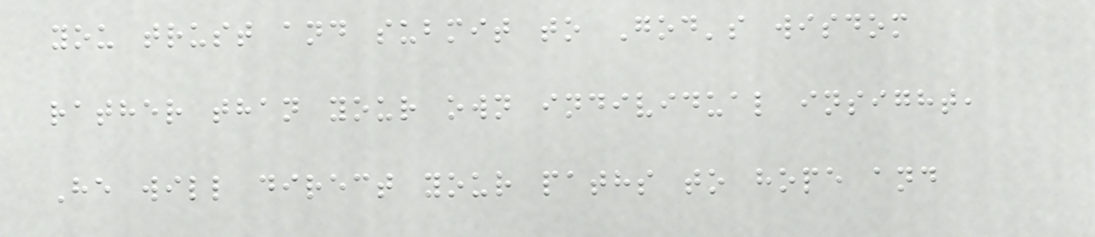you trust and submit to God's wisdom
rather than your own individual insight,
He will direct your paths to hope and
